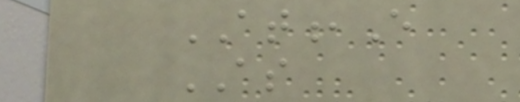AT,E
AS
